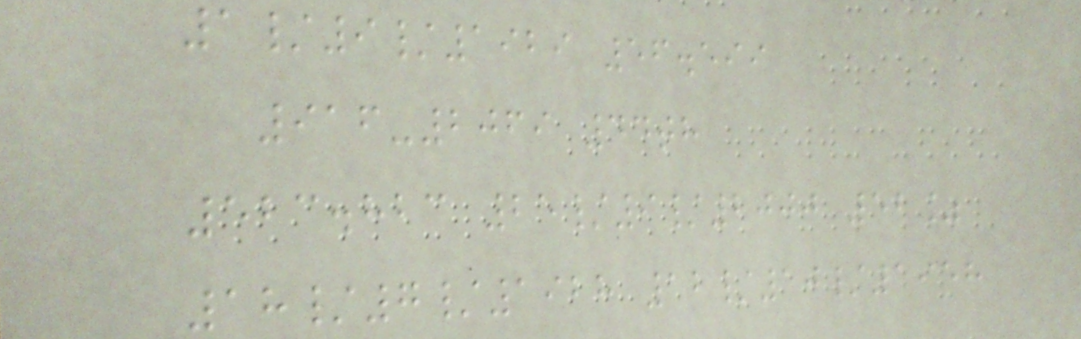1/9/1929 56.599
916-2069 44th
523.823 25/9/2000 52%
18/7/1928 12/10/1958
